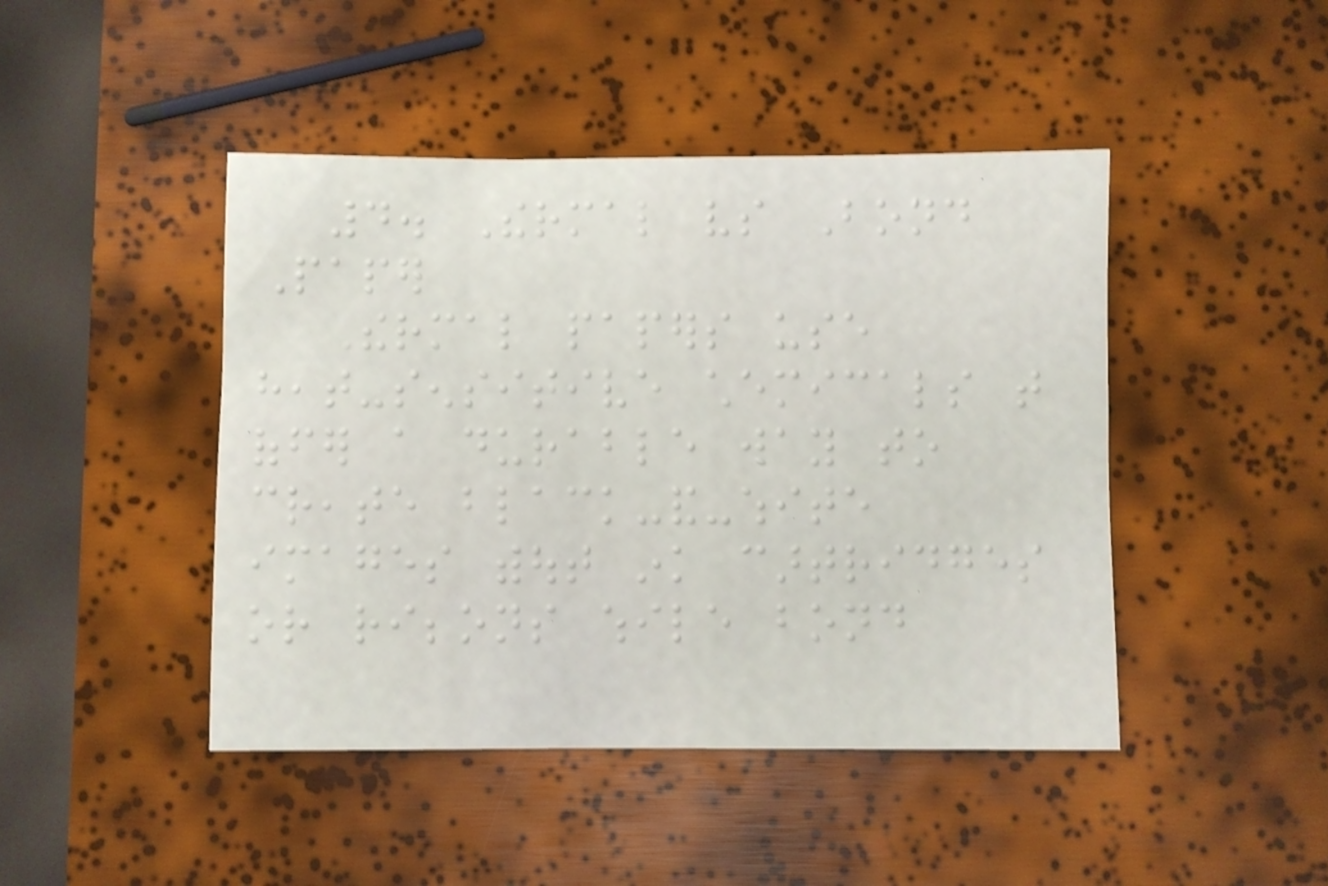4. Thermal vs Bond
Paper
Thermal papers use
heat-sensitive chemicals that
offer a durable way to
create black-and-white
images without ink cartridges
or ribbons while bond
